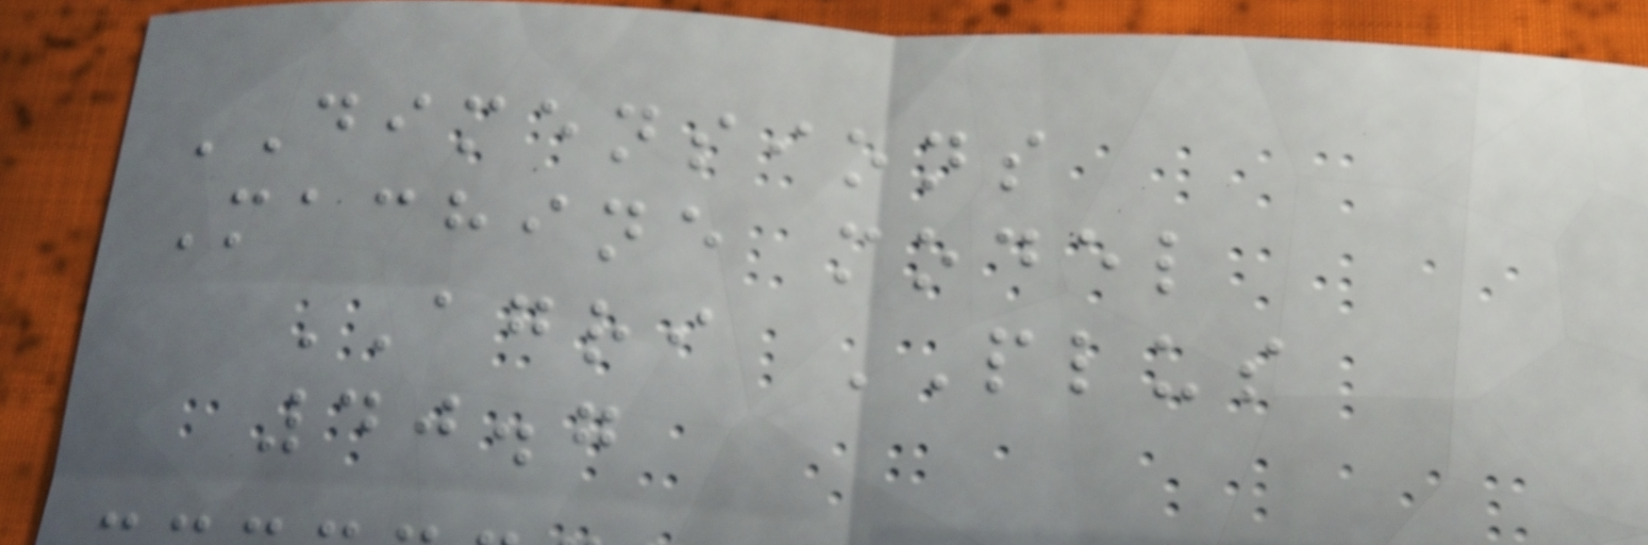DIMENSIONS
Machine model
AGRI PLUS
40.7
